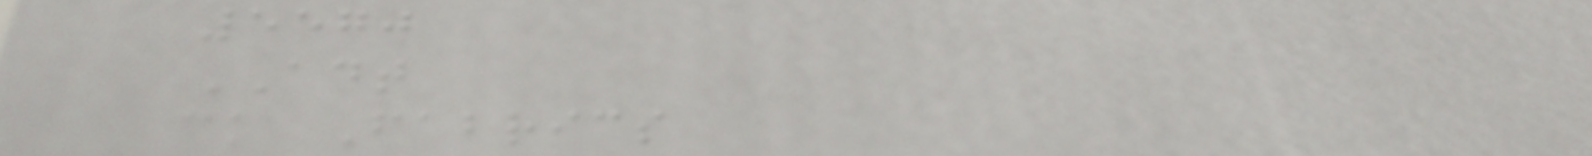5570
ADT
ck Fabrics
